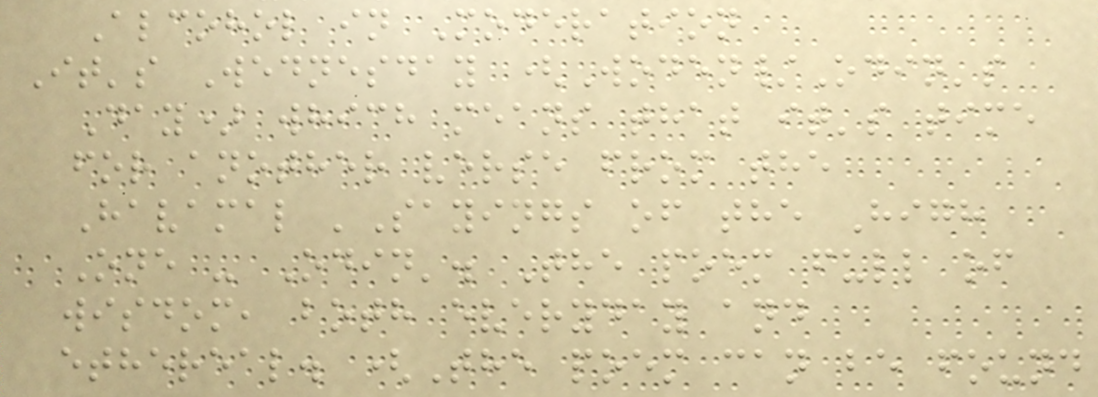Alcohol in Moderation
It's Wednesday (Woden/Odin's
Day) which means that it's time
for another verse from the
Havamal 'Sayings of the High
One - Odin'. The poem full of
wisdom, both everyday and
ethereal. (The poem can be found
